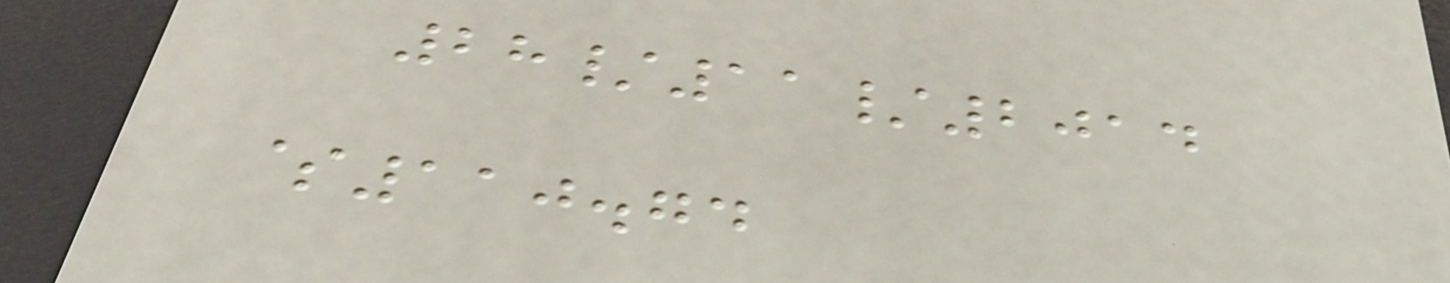28/11/2014
$110.74
